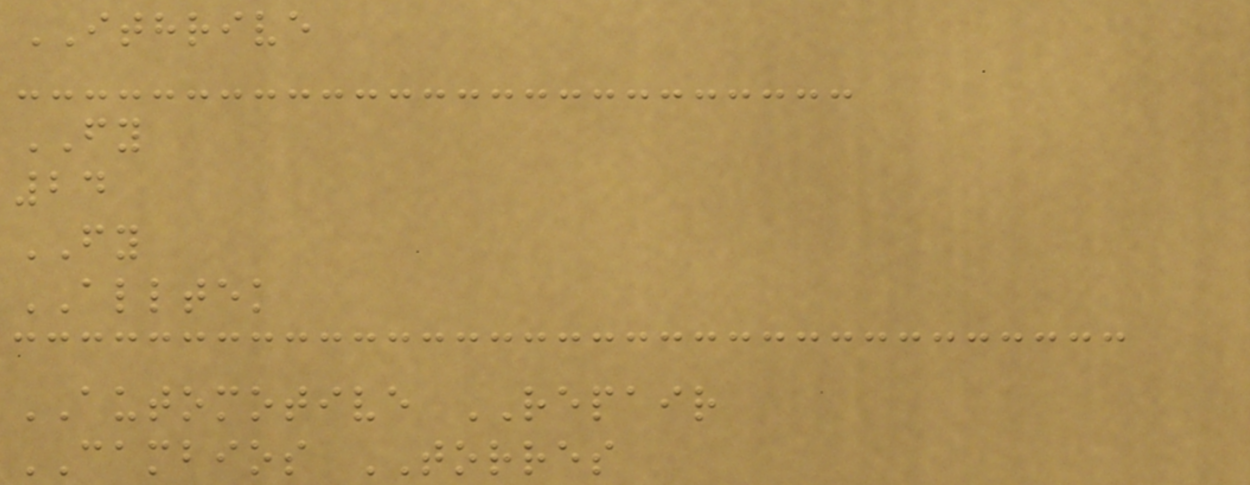ITHRIVE
FY
24
FY
ALLTEK
AUTOMOTIVE REPAIR
CAMBIOS TORRES
